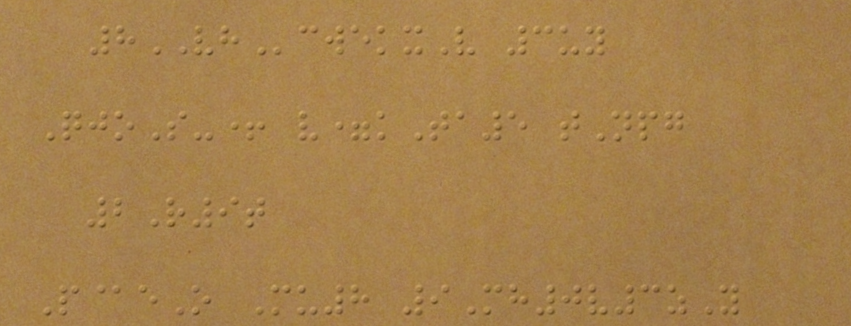8VHcwekxV 3uy
QjoS-+ v=kTa5 tNpg
2R9t
P@eO Mu8 9Mh0v3zY
